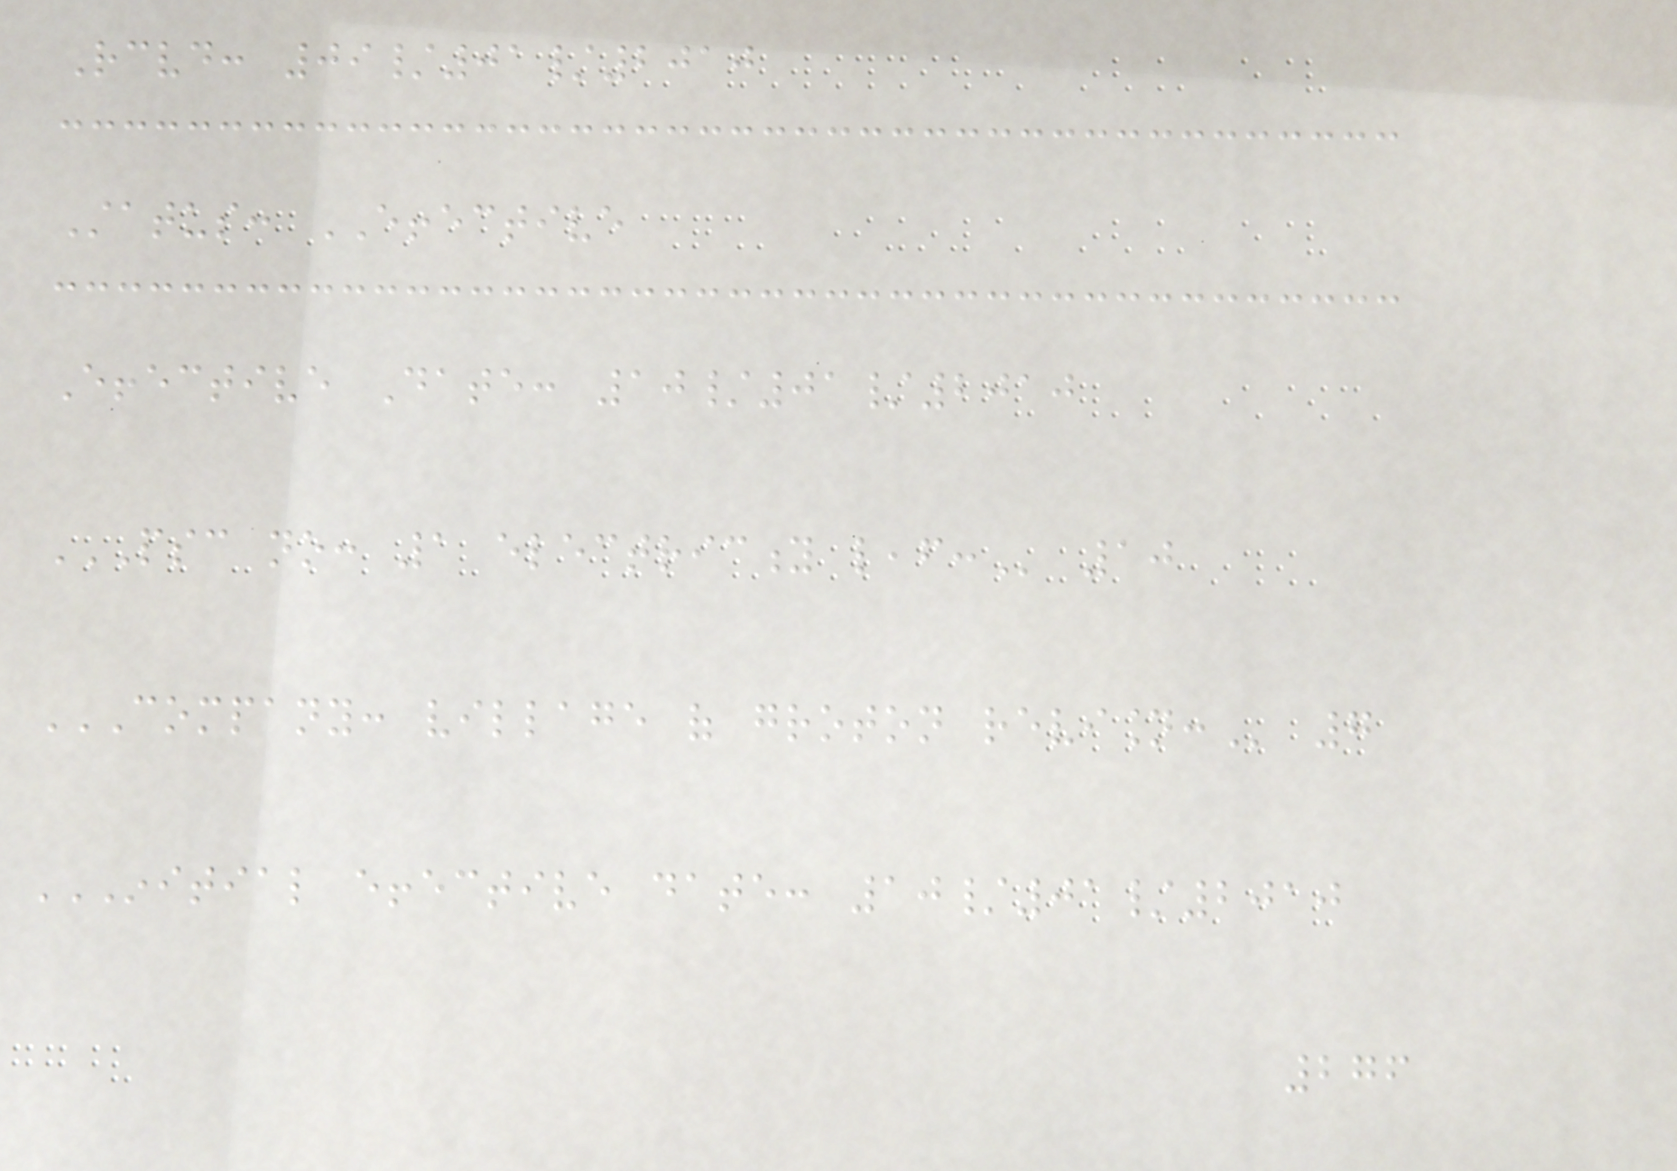Received: 09/01/2010
Status: EFFECTIVE
Effective Date: 10/01/2010
PSC NO: 1 ELECTRICITY LEAF: 10
COMPANY: VILLAGE OF GROTON REVISION: 7
INITIAL EFFECTIVE DATE: 10/01/2010
276
